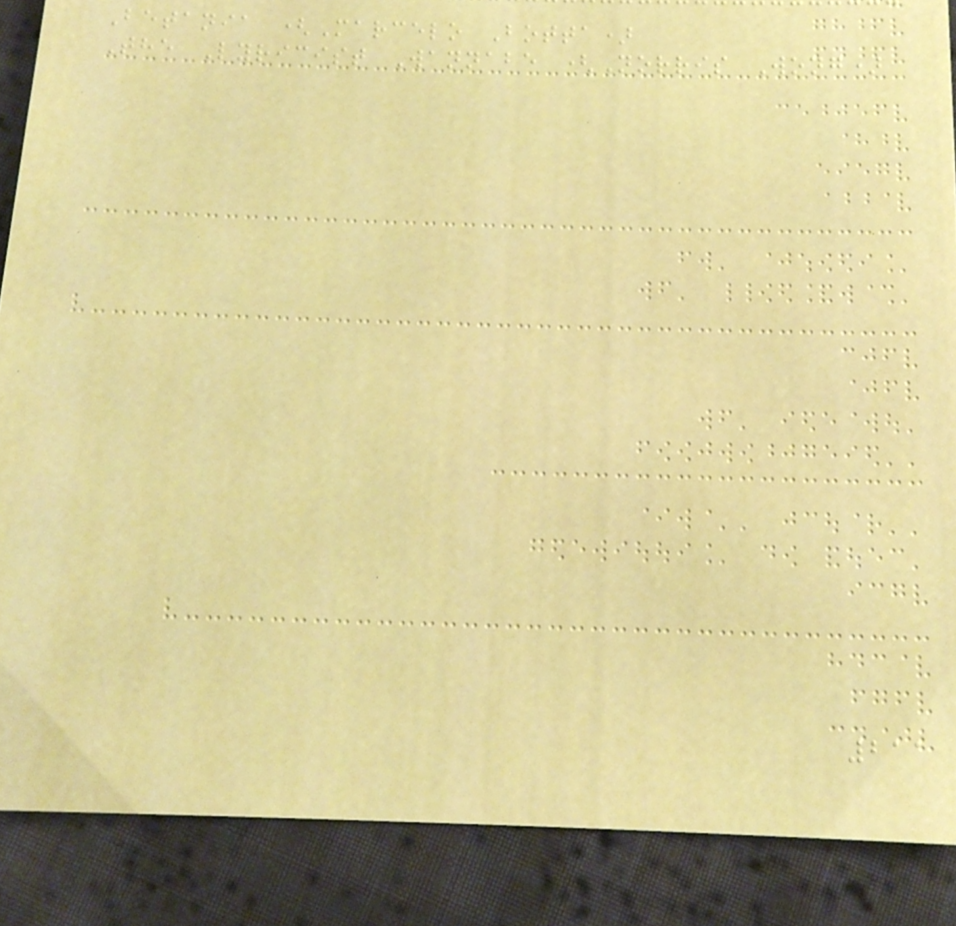Betania (Marcelo Botta)
The Lyricist Wannabe (Norris Wong)
211
